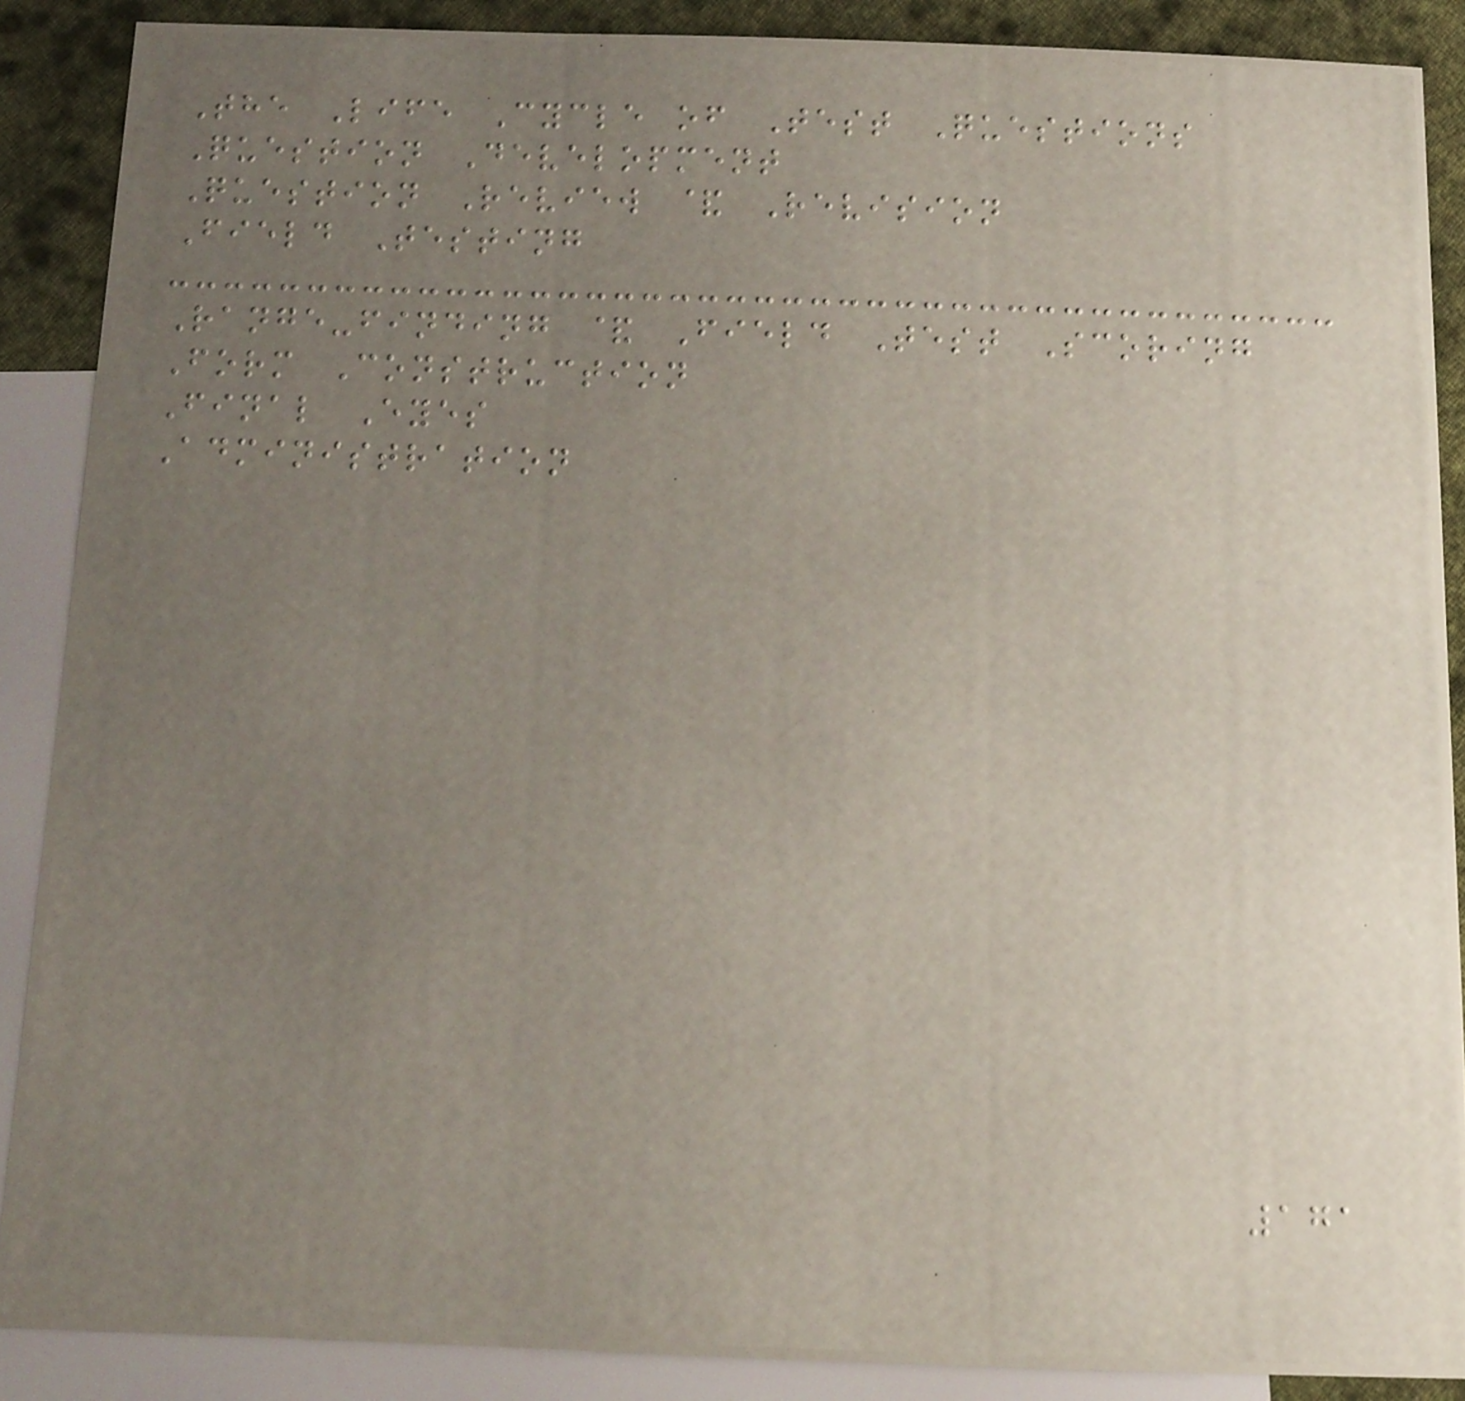The Life Cycle of Test Questions
Question Development
Question Review & Revision
Field Testing
Range-finding & Field Test Scoring
Form Construction
Final Eyes
Administration
171
